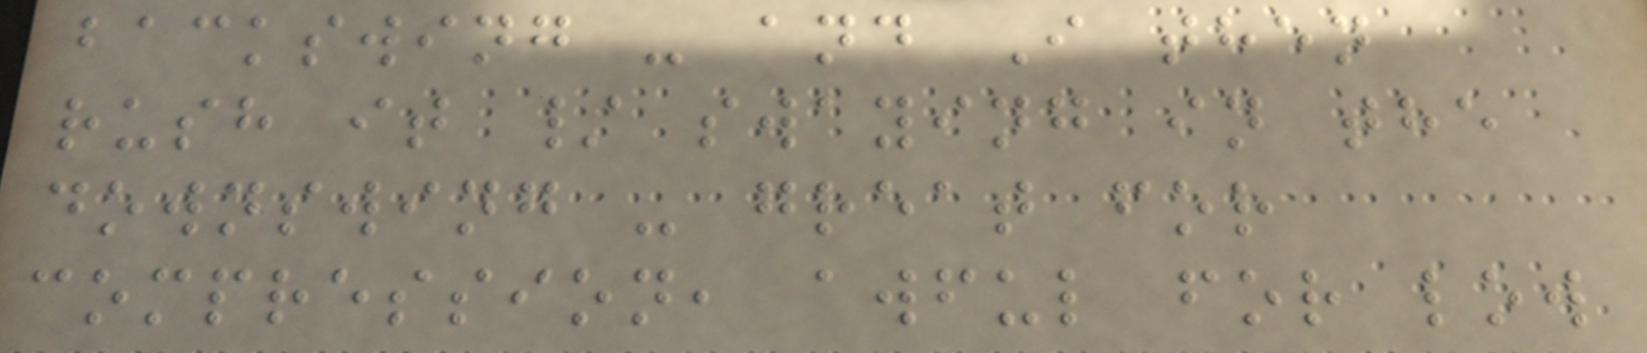backswing - and I then
rush it / swaying in the
downswing - great for
compression, awful for low
